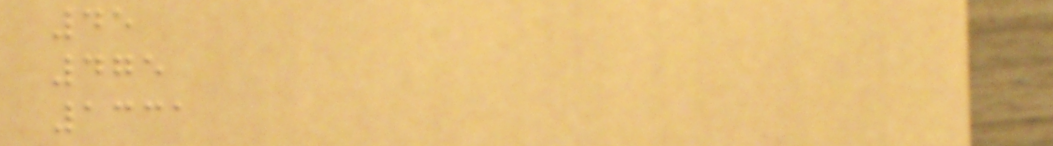45
475
1331
